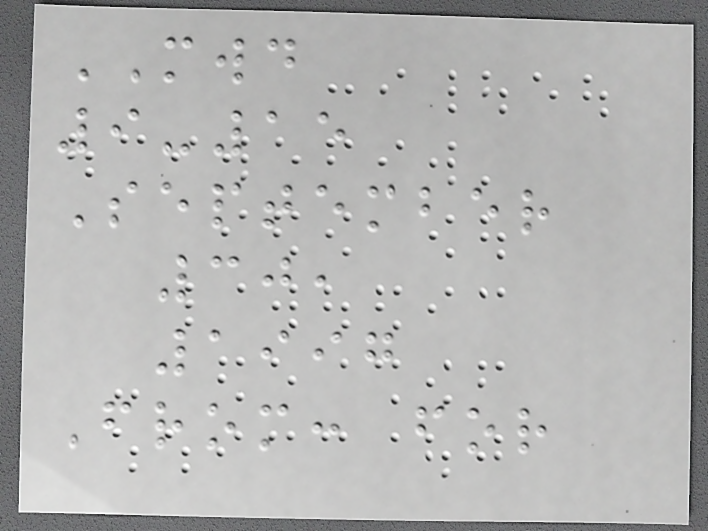MWD
9-15
September
30,
1997
From: for
